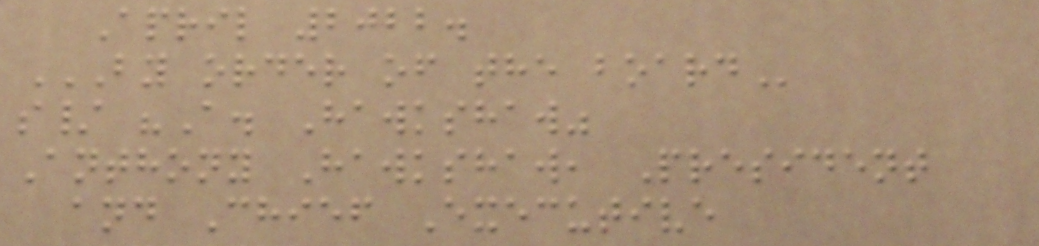April 2022.
BY ORDER OF THE BOARD
s/ "A. Hawkshaw"
Anthony Hawkshaw, President
and Chief Executive
